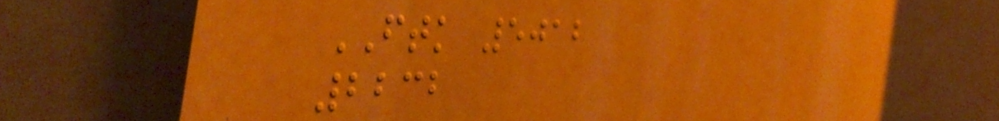FTK 5012
2232
